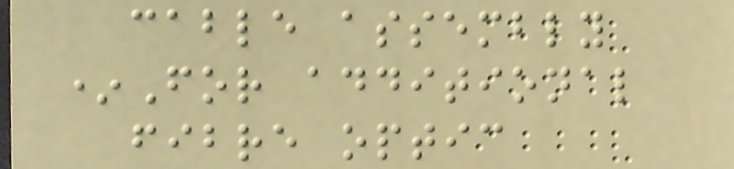cable assembly
*For additional
fibre optic
